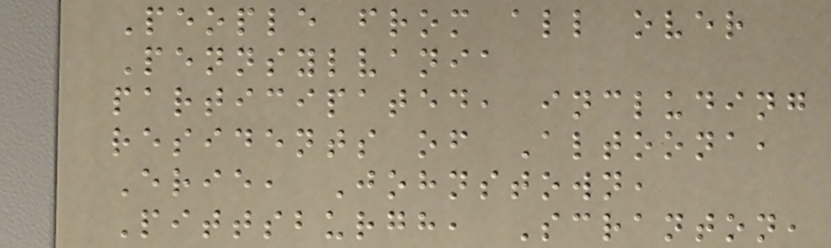People from all over
Pennsylvania
participated, including
residents of Altoona,
Erie, Johnstown,
Pittsburgh, Scranton,
